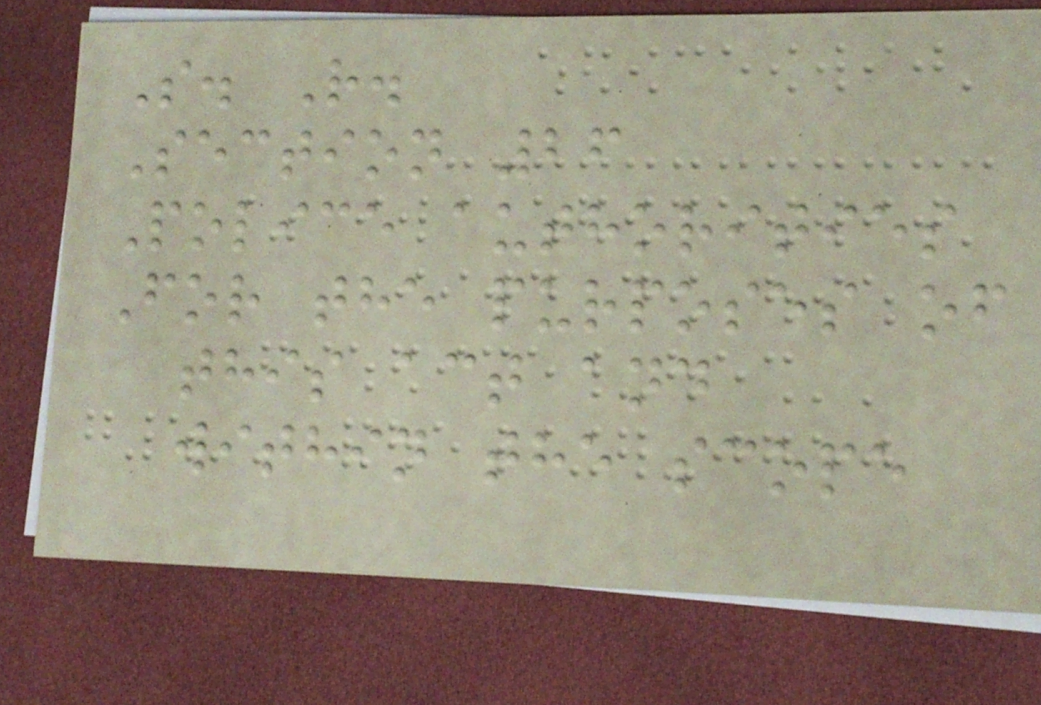S. R.
Section 26
Police authorities
For the purposes of
this act and
within the scope
